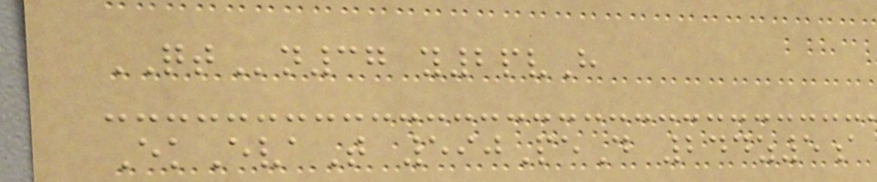QTn37 y2pvH
EkEvaT 590PeD 244z5a
